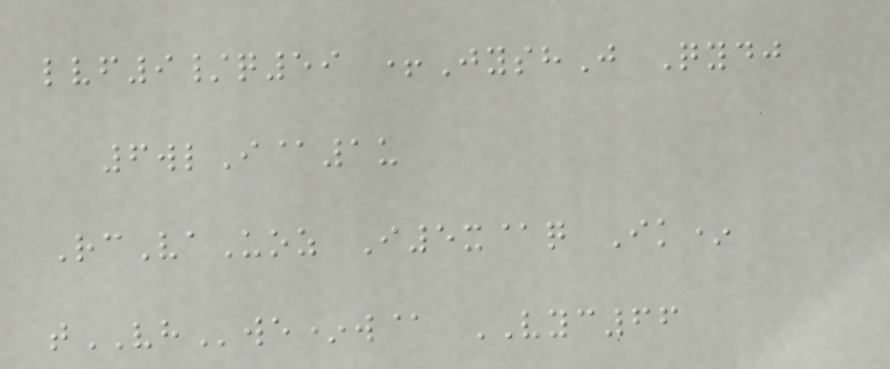lvf9/q59 +JyshJ Qydj
6wlI@1u
RcVaUoz I5x@q Ik*
tVHwe*w@ VYC66
